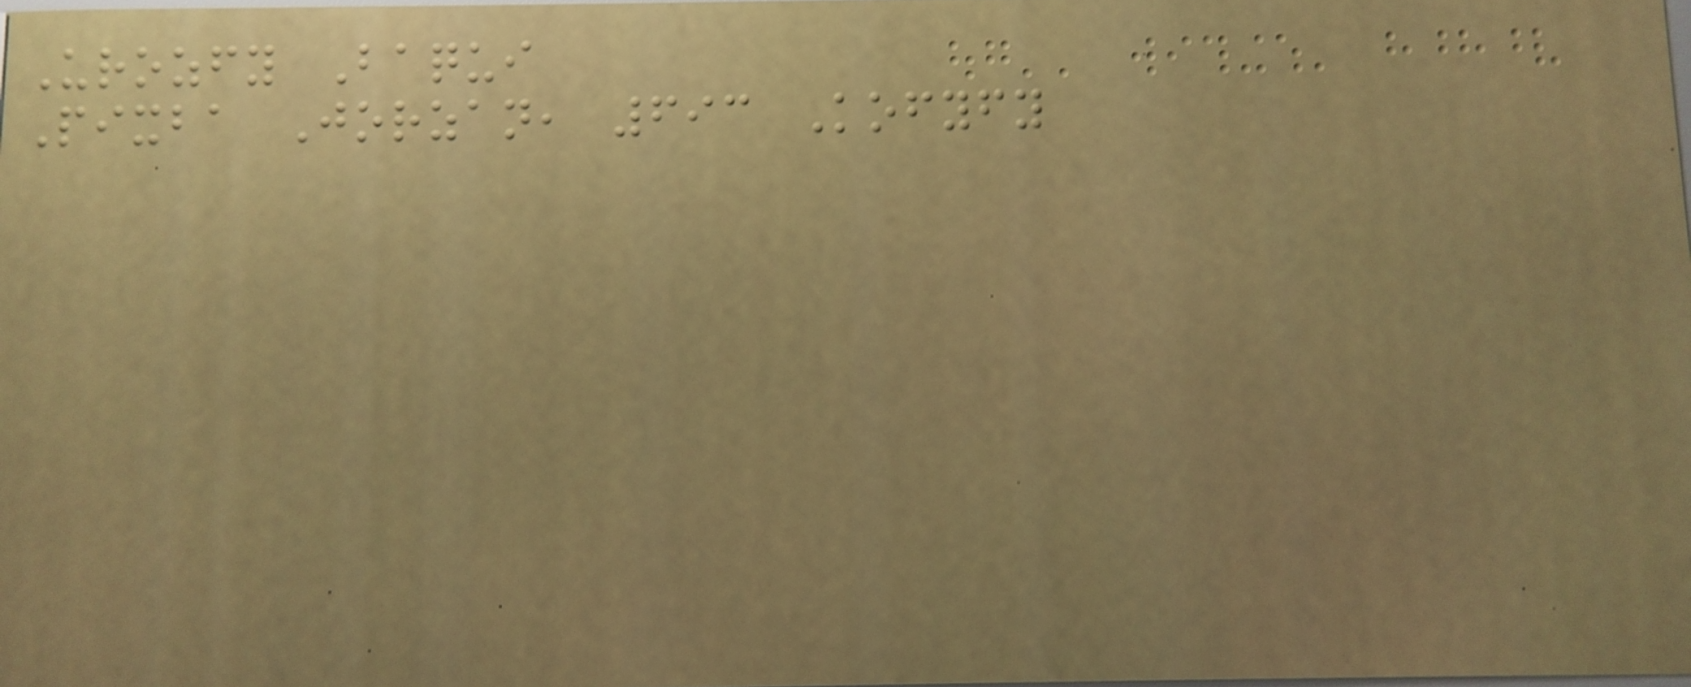Urozfy Baqui
Pixba Jorzan, 693 Kofyfy
